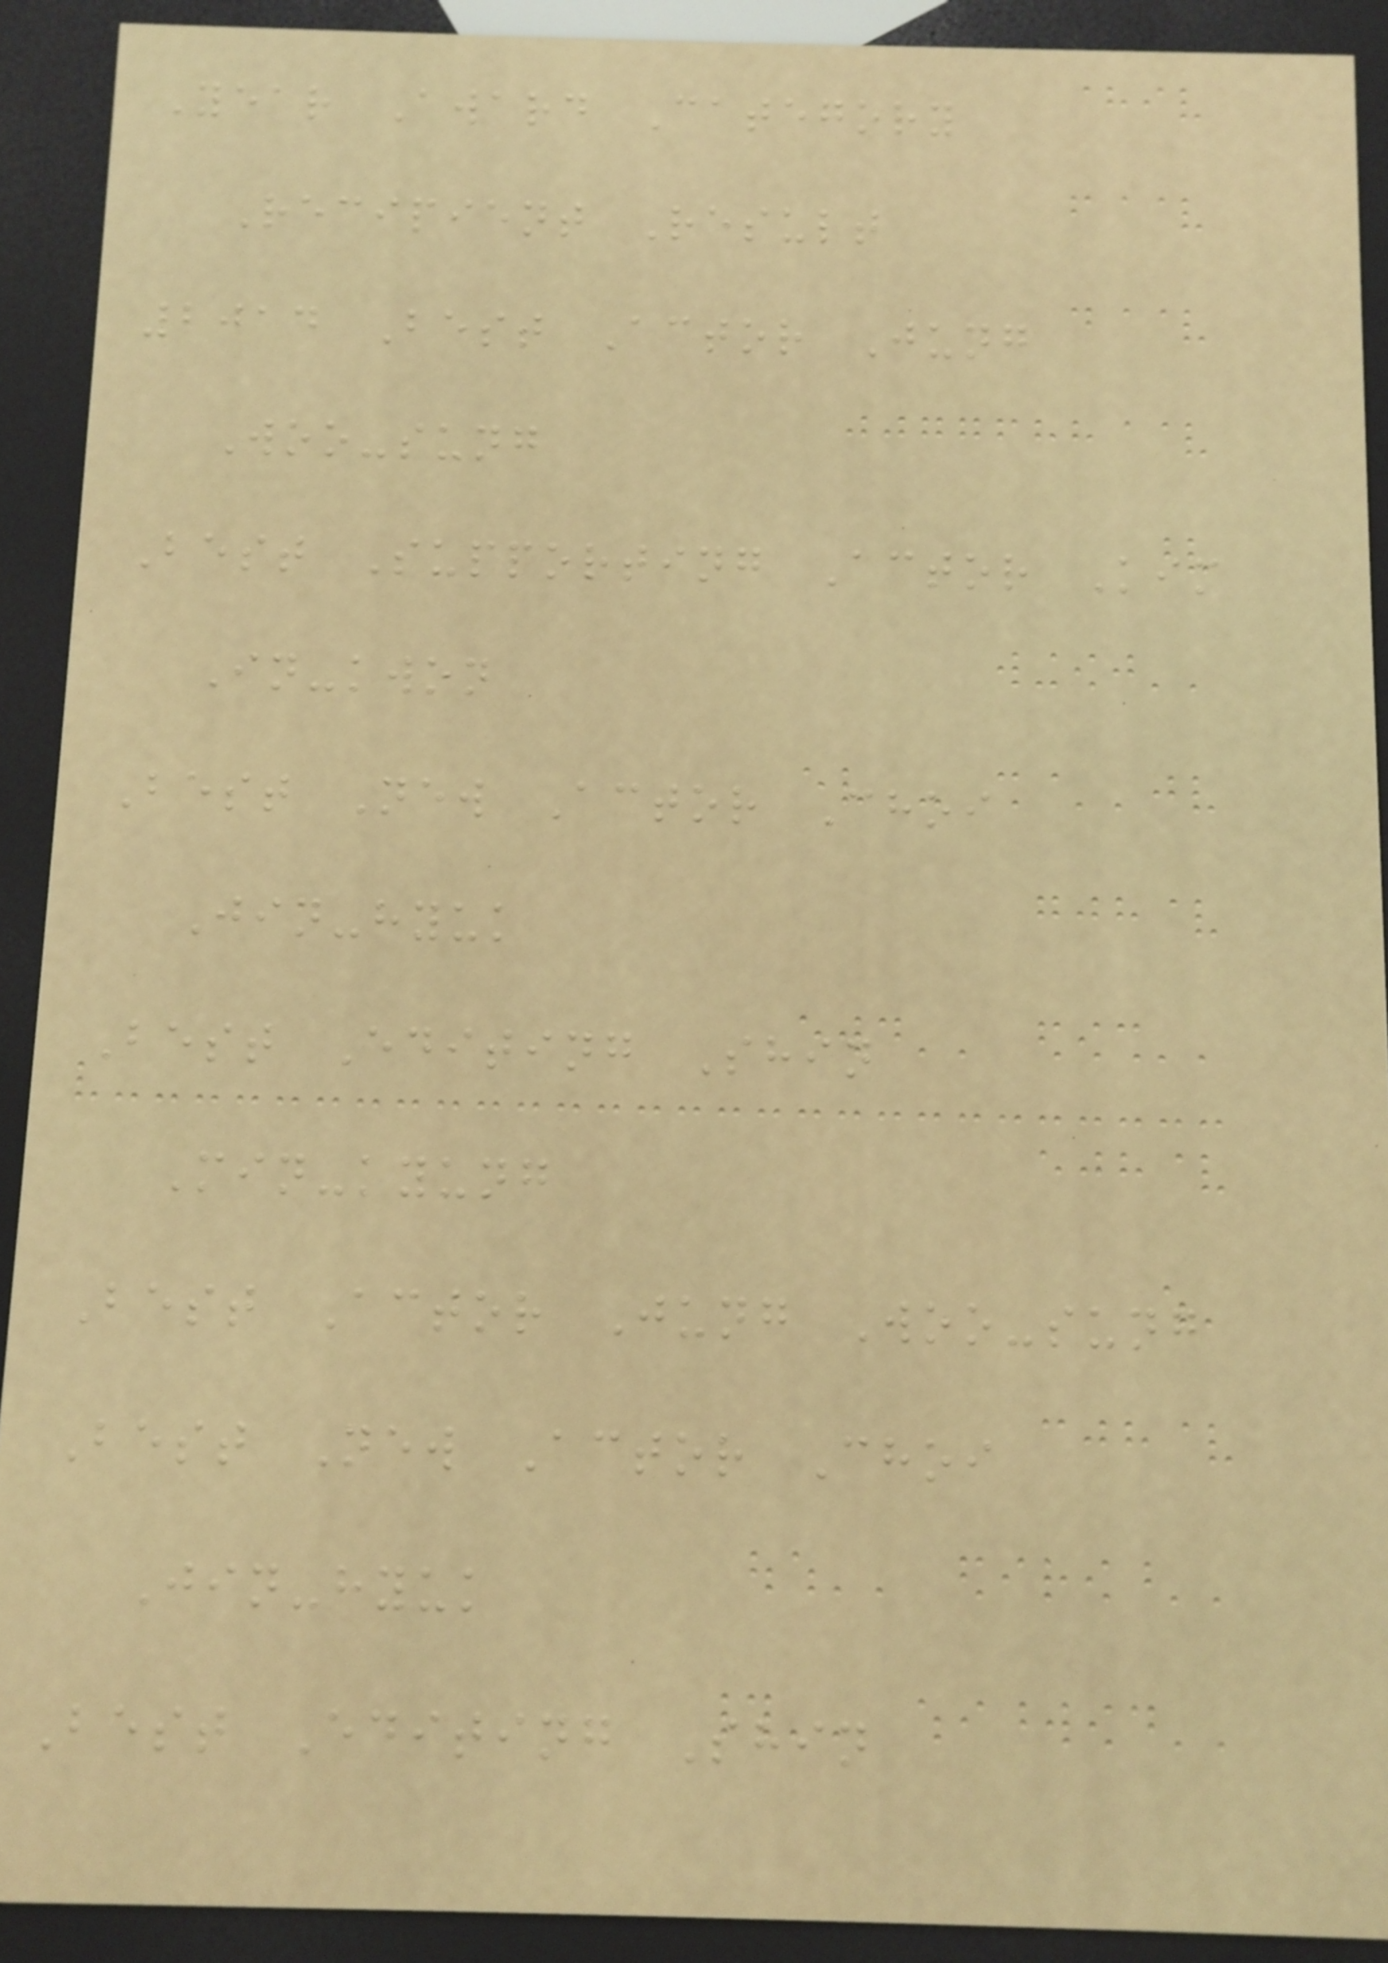Year Award Category
Recipient Result
2014 Best Actor Jung
Woo-sung
Best Supporting Actor Kim
In-kwon
Best New Actor Choi
Jin-hyuk
Best Editing Shin
Min-kyung
Best Actor Jung Woo-sung
Best New Actor Choi
Jin-hyuk
Best Editing Shin
